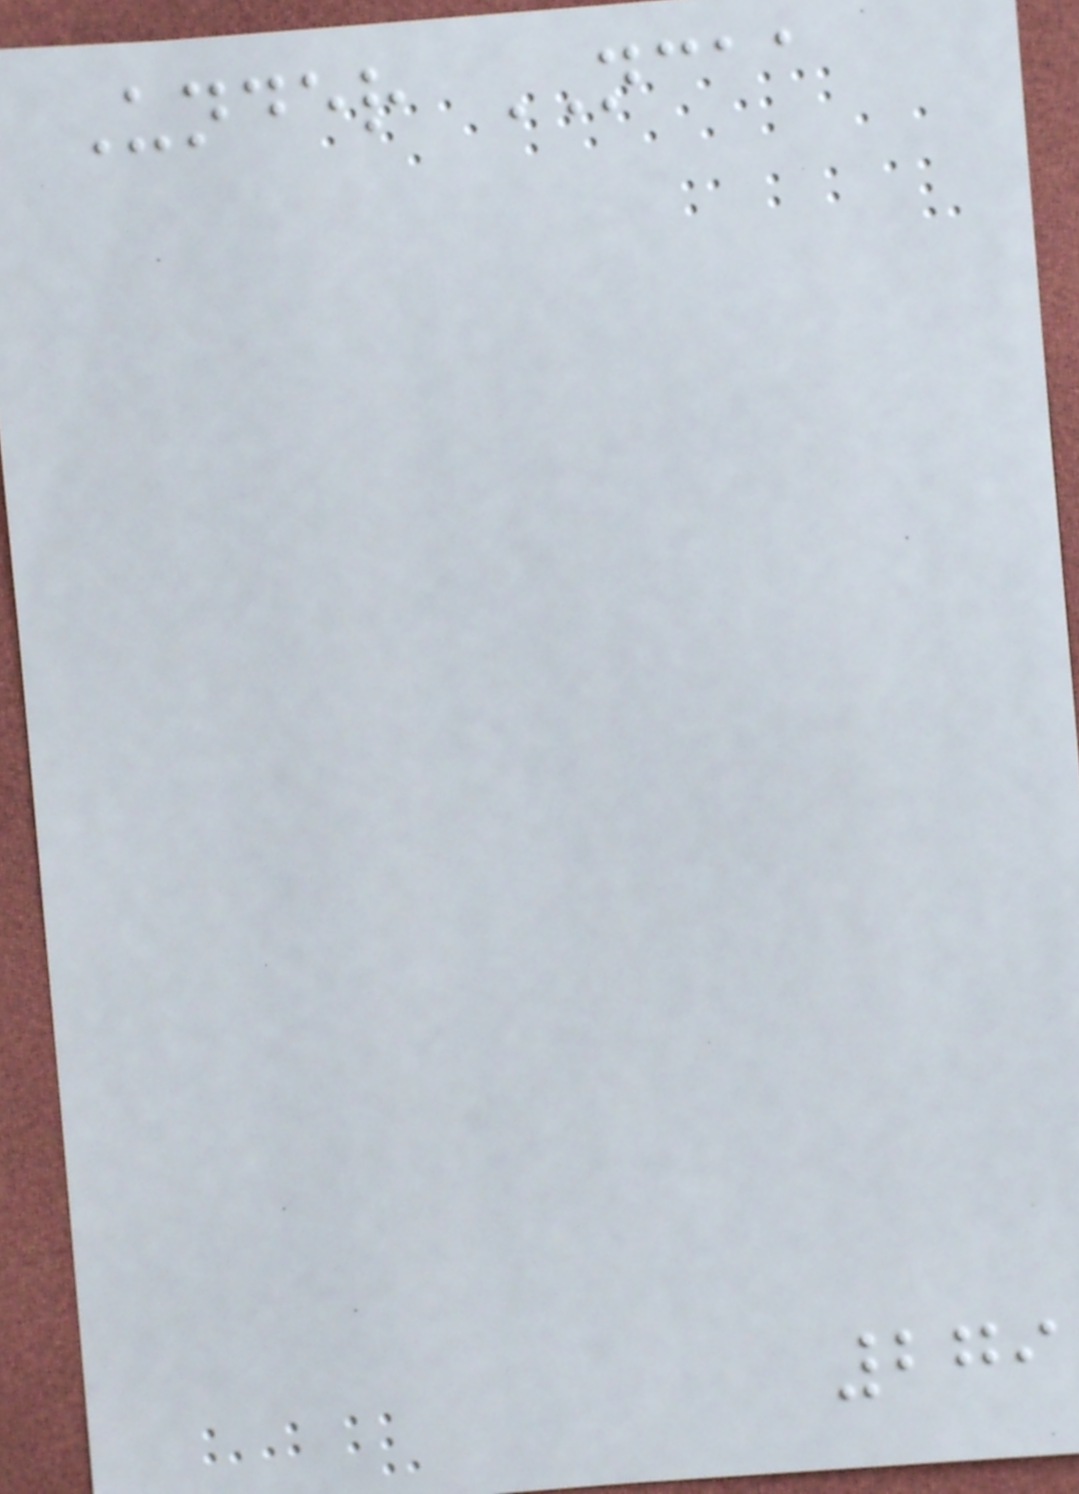Under NCAA
279
